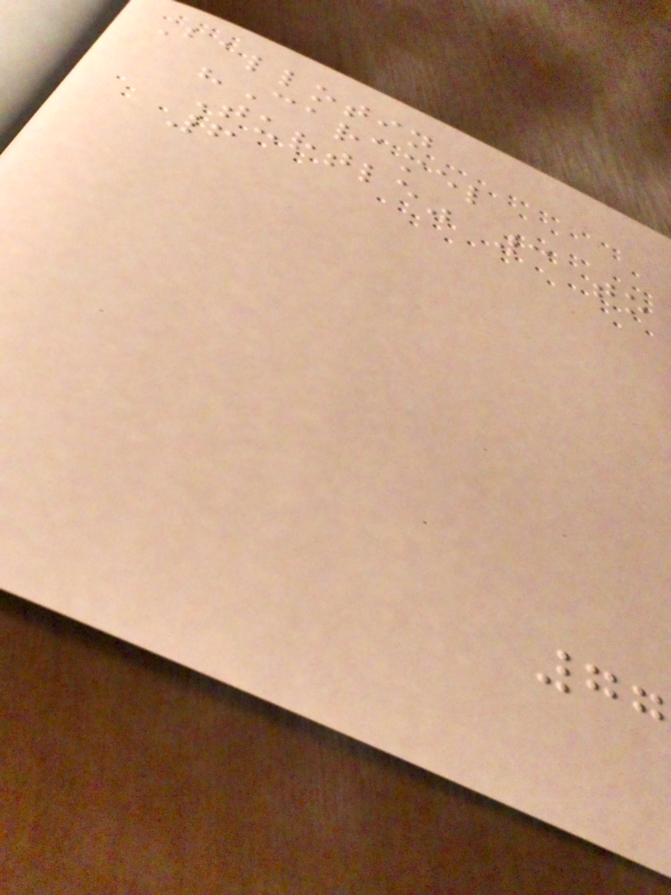Ballotin
"Caramel
Turtle" 3 to
6
77
